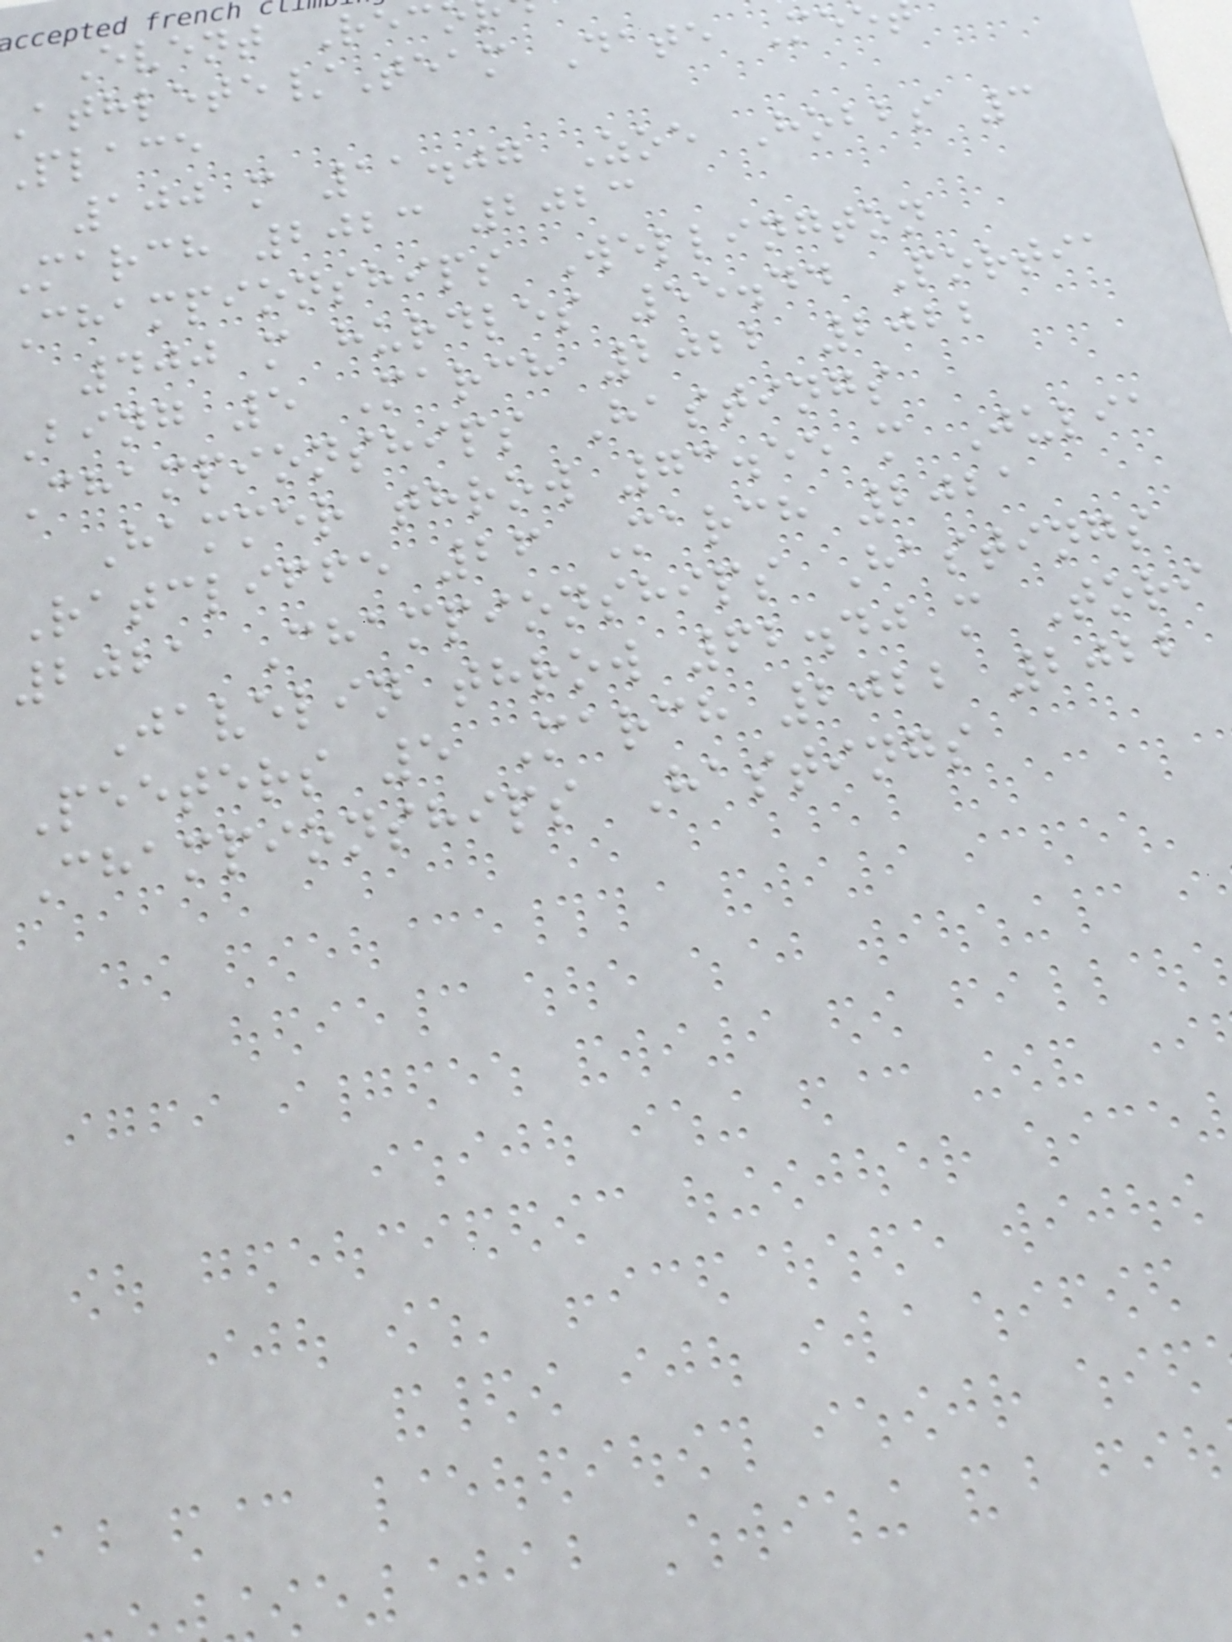Event Rec
thlete/Team Date Mee
place
100 m 11.07 Zoe Hobbs 3
March 2023 2023
Championships Wellington
400 m hurdles 55.44 Portia
Bing 5 March 2022 2022
Championships Hastings
Hammer throw 73.55 m Julia
Ratcliffe 26 March 2021
2021 Championships Hastings
Javelin throw 62.40 m Tori
Peeters 5 March 2022 2022
Championships Hastings
